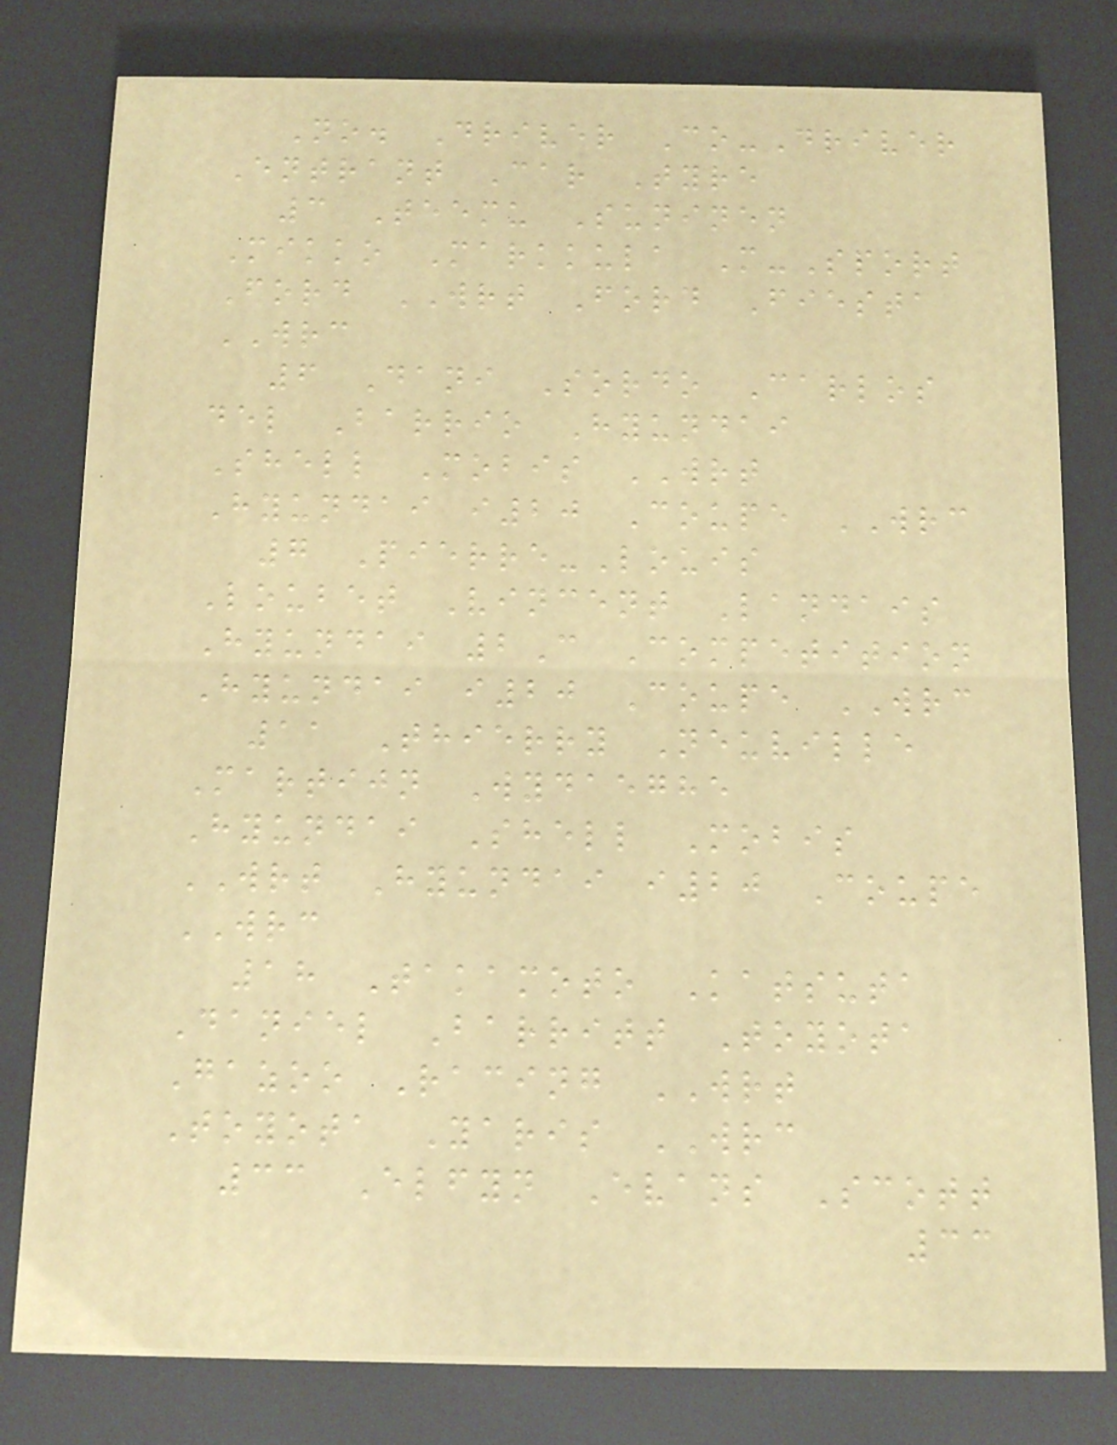No. Driver Co-Driver
Entrant Car Tyre
3 Teemu Suninen
Mikko Markkula M-Sport
Ford WRT Ford Fiesta
WRC
6 Dani Sordo Carlos
del Barrio Hyundai
Shell Mobis WRT
Hyundai i20 Coupe WRC
7 Pierre-Louis
Loubet Vincent Landais
Hyundai 2C Competition
Hyundai i20 Coupe WRC
11 Thierry Neuville
Martijn Wydaeghe
Hyundai Shell Mobis
WRT Hyundai i20 Coupe
WRC
18 Takamoto Katsuta
Daniel Barritt Toyota
Gazoo Racing WRT
Toyota Yaris WRC
33 Elfyn Evans Scott
33
